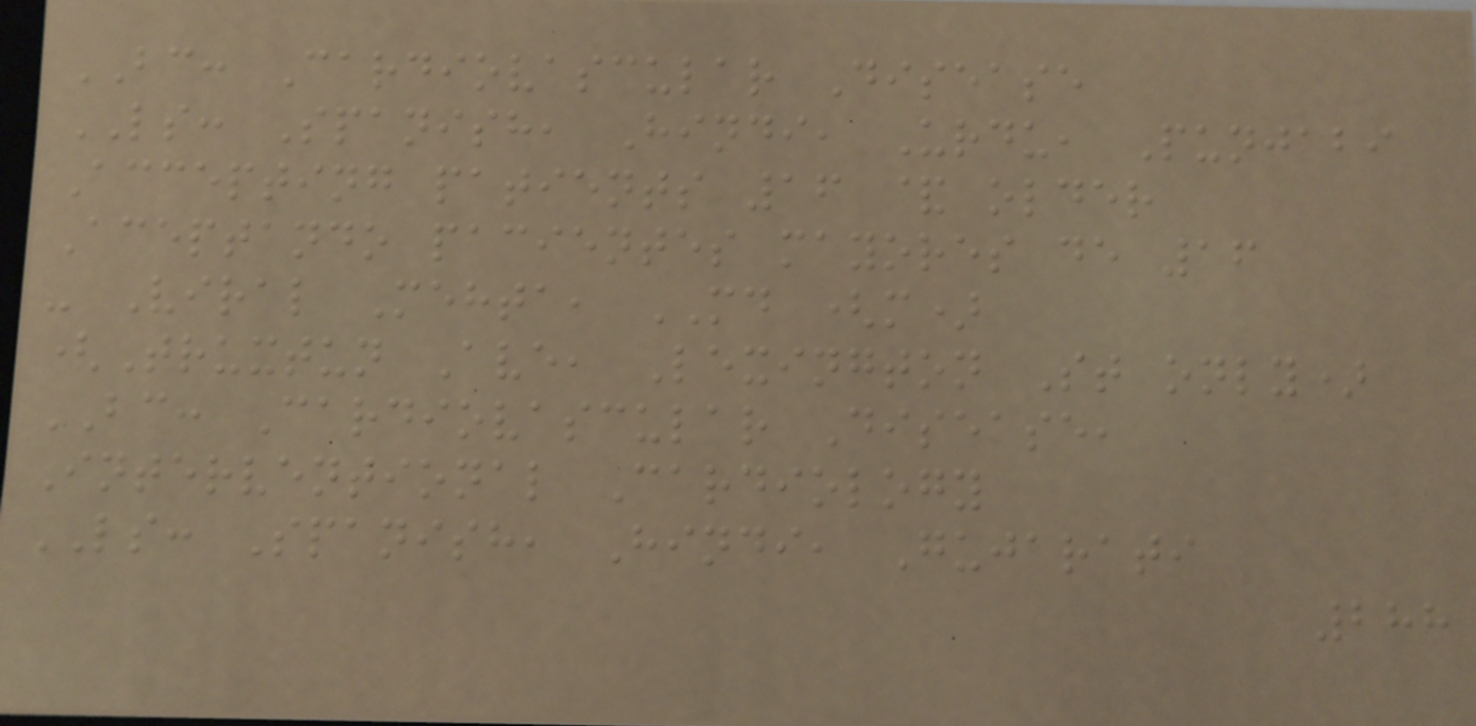BC: Cardiovascular Disease
LS: Spanish, Hindi, Urdu, Punjabi
Accepting patients 16 & older
Aceptando pacientes mayores de 16
- Viral Mehta, MD (m)
(Truxtun Ave, Lexington St only)
BC: Cardiovascular Disease,
Interventional Cardiology
LS: Spanish, Hindi, Gujarati
288
